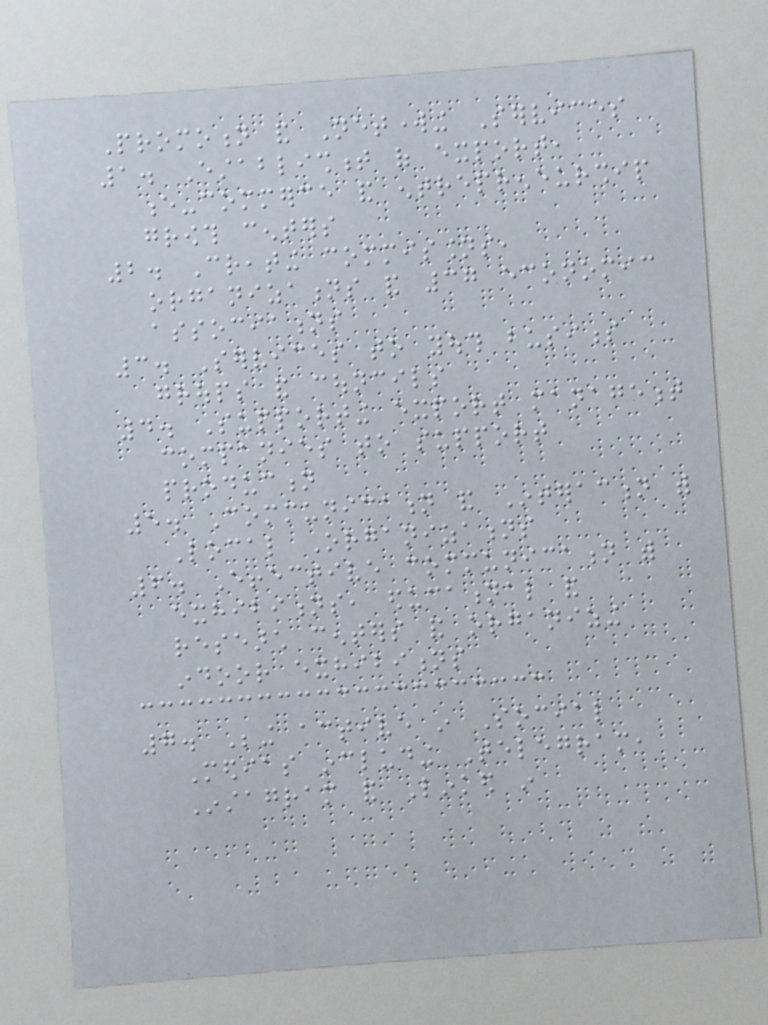Promotion and Networking Services
1. Establishment of export,
e-commerce and entrepreneurship
growth centers
2. Creating commissions,
organizations and 37 economic
associations
3. Services to youth business
groups and councils
4. Supporting export management
companies to support
production
5. Communication and Interaction with
Local Organizations
6. Effective communication with
exhibitions, educational and
research centers and organizing
indoor exhibitions
7. Being active in Social
Medias including Telegram,
Instagram and Linked in
